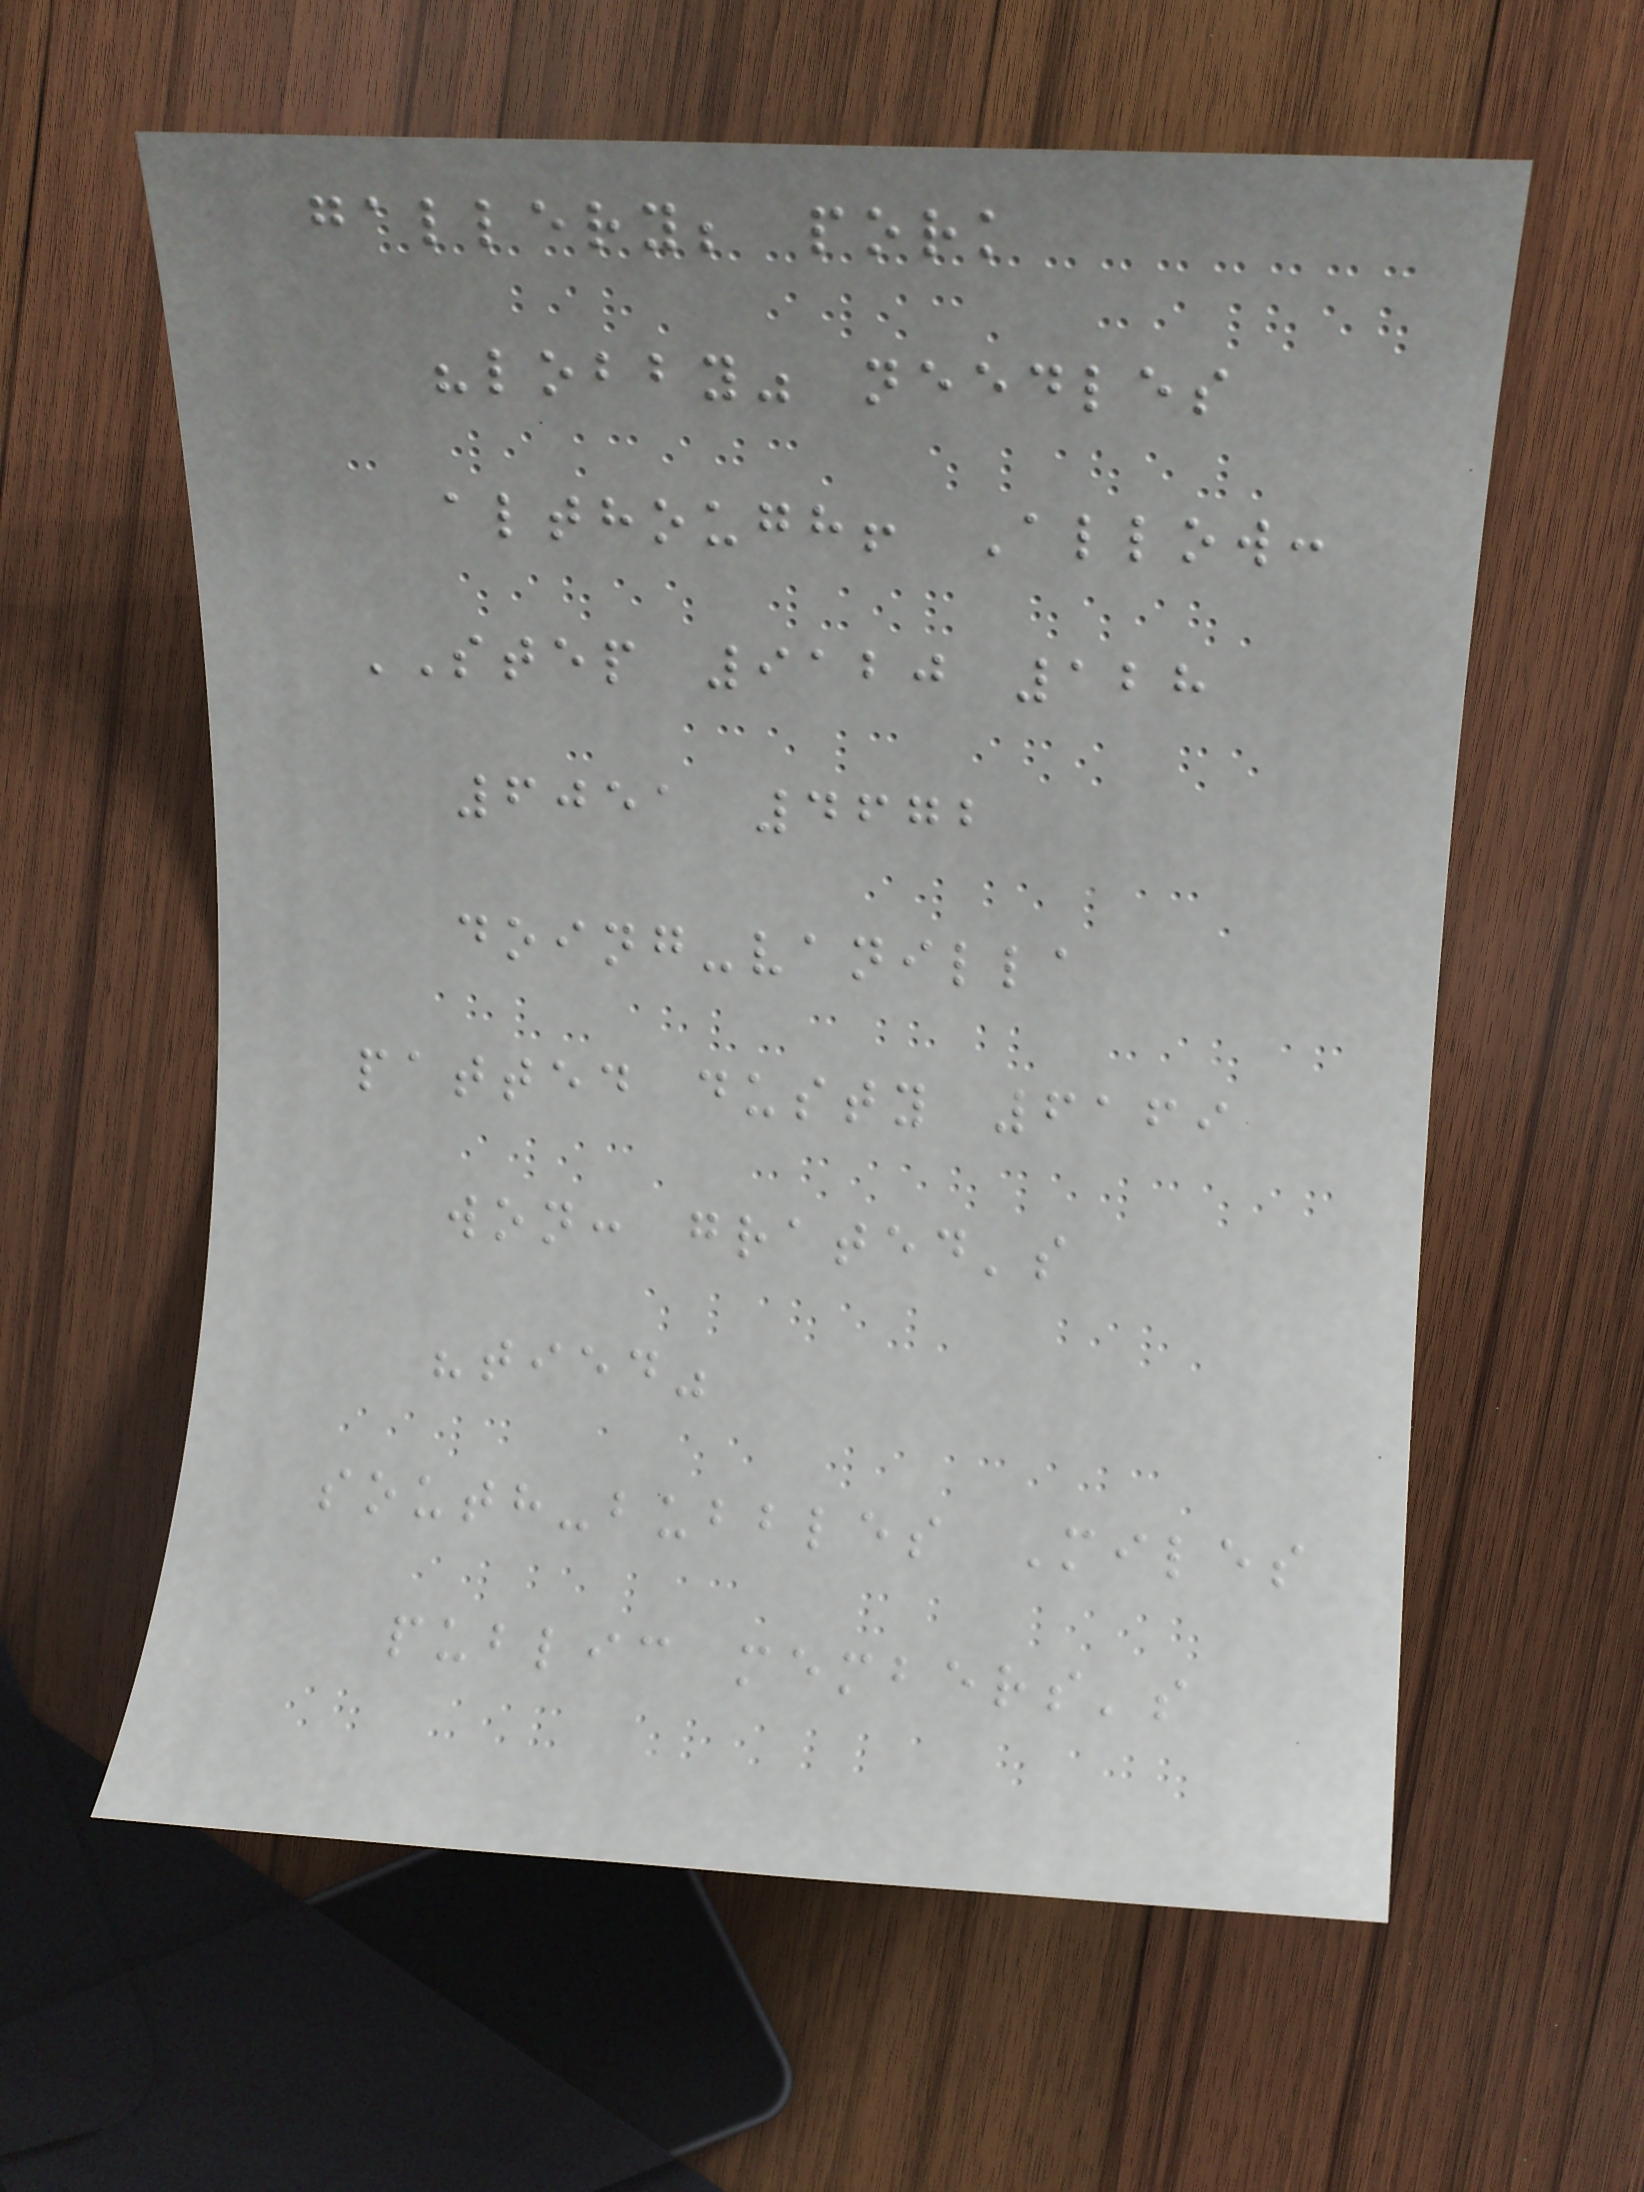gallery; pork
"lobby" needles
although! Allow:
STEP 9120 128
6051 4672
doing-vanilla
patted dusty 6169
won: grated's
"tied"
south-bubbles Miles
public members's
